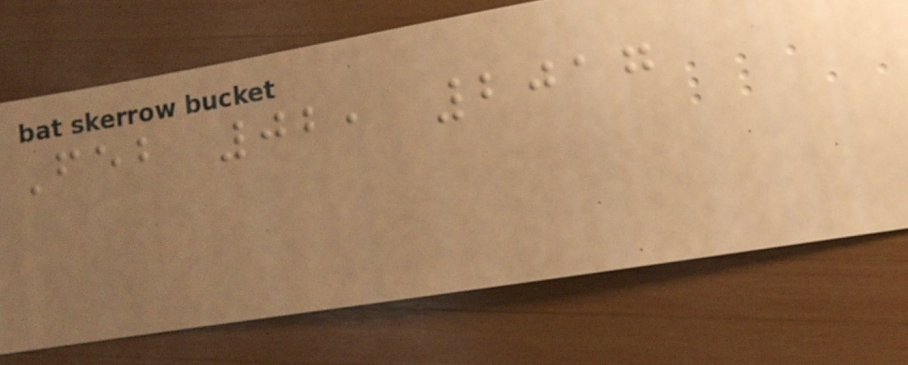Feb 02, 2017
